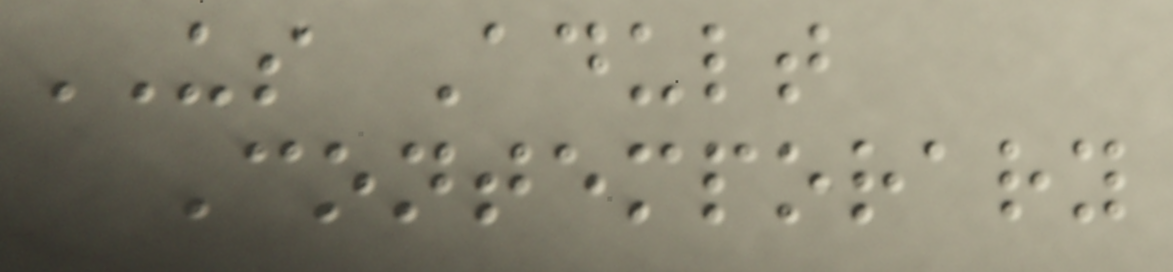US Adult
Contemporary
